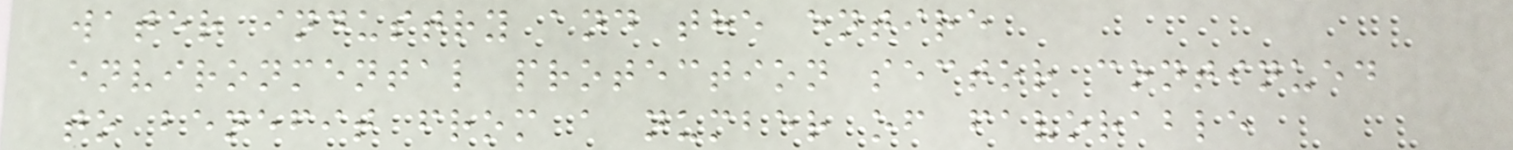water industry and the entire
environmental protection sector continued
to benefit from a number of favorable
